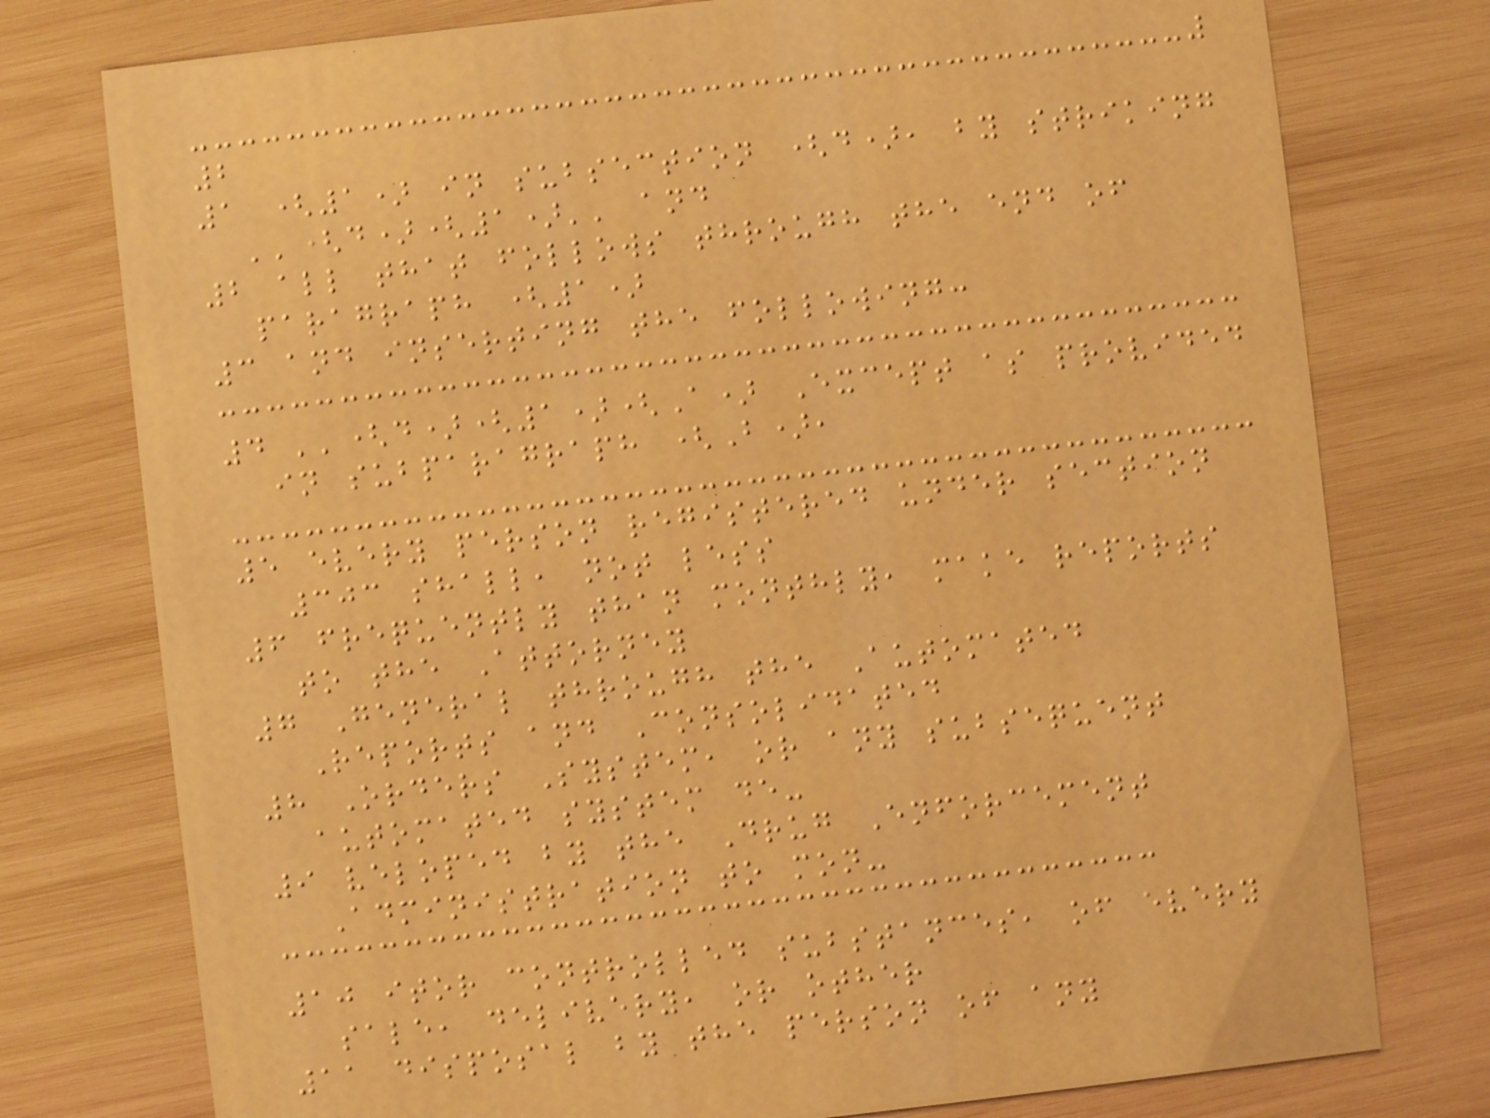2
1 (1) in subsection (d), by striking
''(d)(1)'' and
2 all that follows through the end of
paragraph (1)
3 and inserting the following:
4 ''(d)(1)(A) Except as provided
in subparagraph (B),
5 every person registered under section
303 shall, not less
6 frequently than monthly, make reports
to the Attorney
7 General through the Automated
Reports and Consolidated
8 Orders System, or any subsequent
automated system de-
9 veloped by the Drug Enforcement
Administration to mon-
10 itor controlled substances, of every
sale, delivery, or other
11 disposal by the person of any
